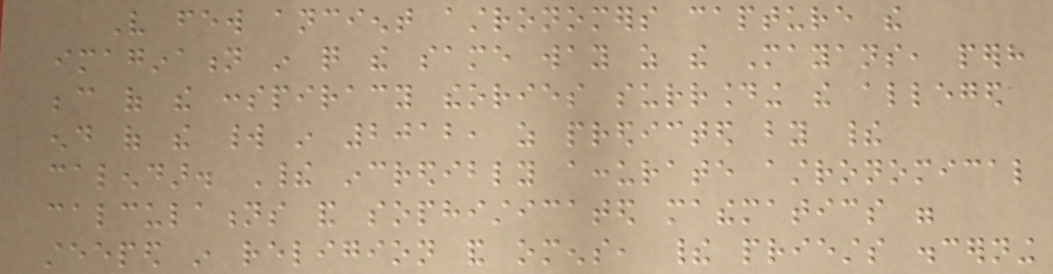Very few ancient astronomers capture the
imagination in quite the same way as the Mayans, perhaps
because of the conspiracy theories surrounding the alleged
end of the world in 2012, as predicted by their
calendar. Their incredibly accurate astronomical
calculations and sophisticated mathematics were
steeped in religion and omens, their priests discerning
